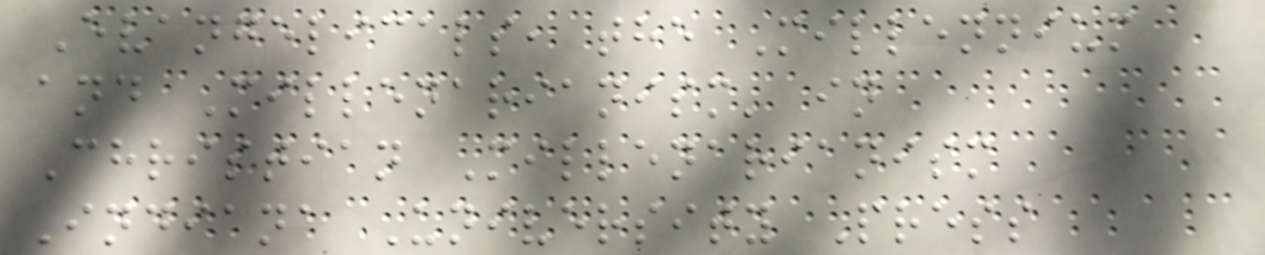Evangelicals, the Millennium
and Millenarianism' in
Christian Millenarianism
Indiana University Press
